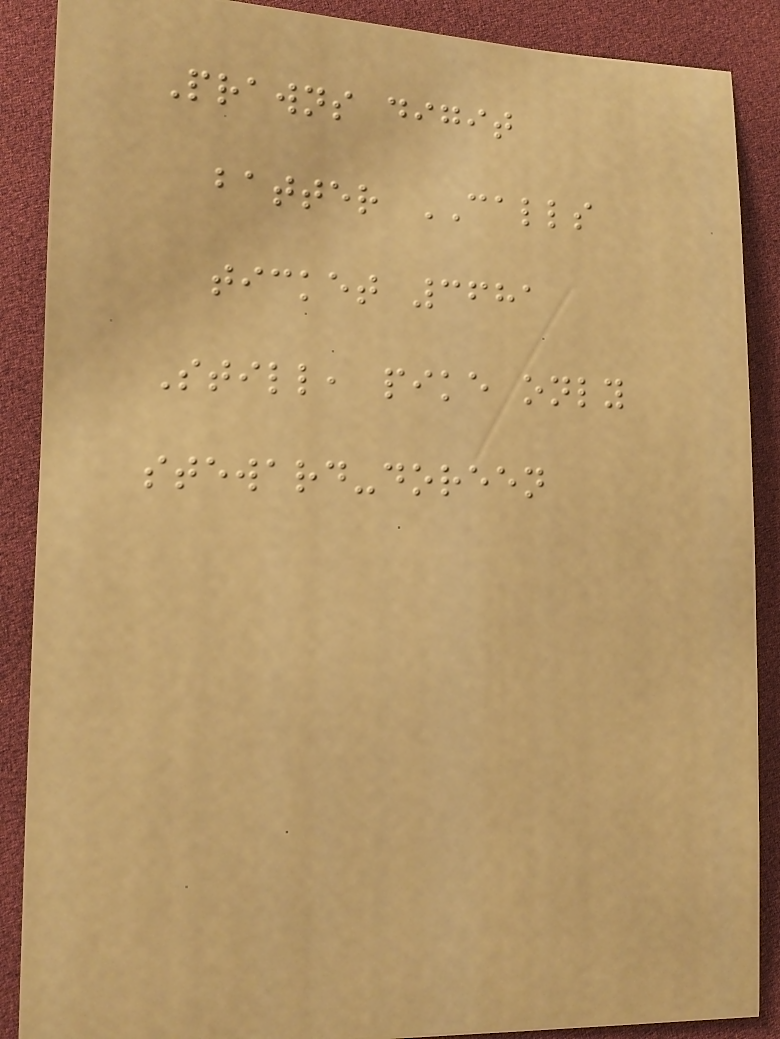Prawns digit
batter CALLS
ticket 3681
Still, pike only
steward-doreen
